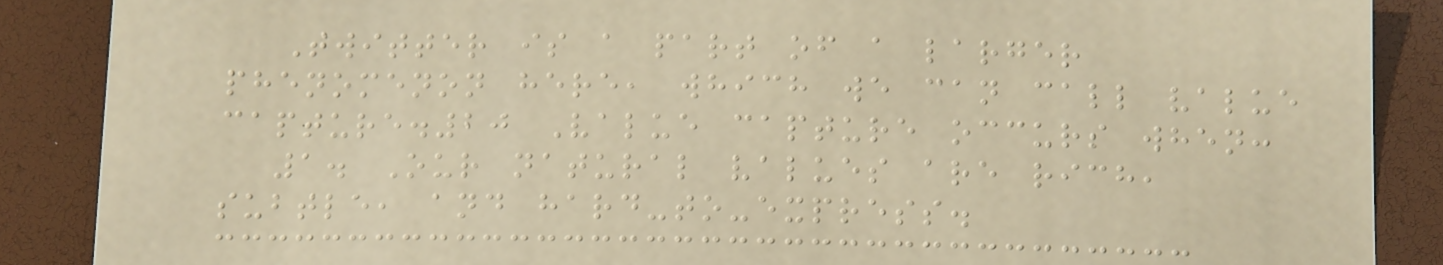Twitter is a part of a larger
phenomenon here, which we can call value
capture.20 Value capture occurs when:
1. Our natural values are rich,
subtle, and hard-to-express.
